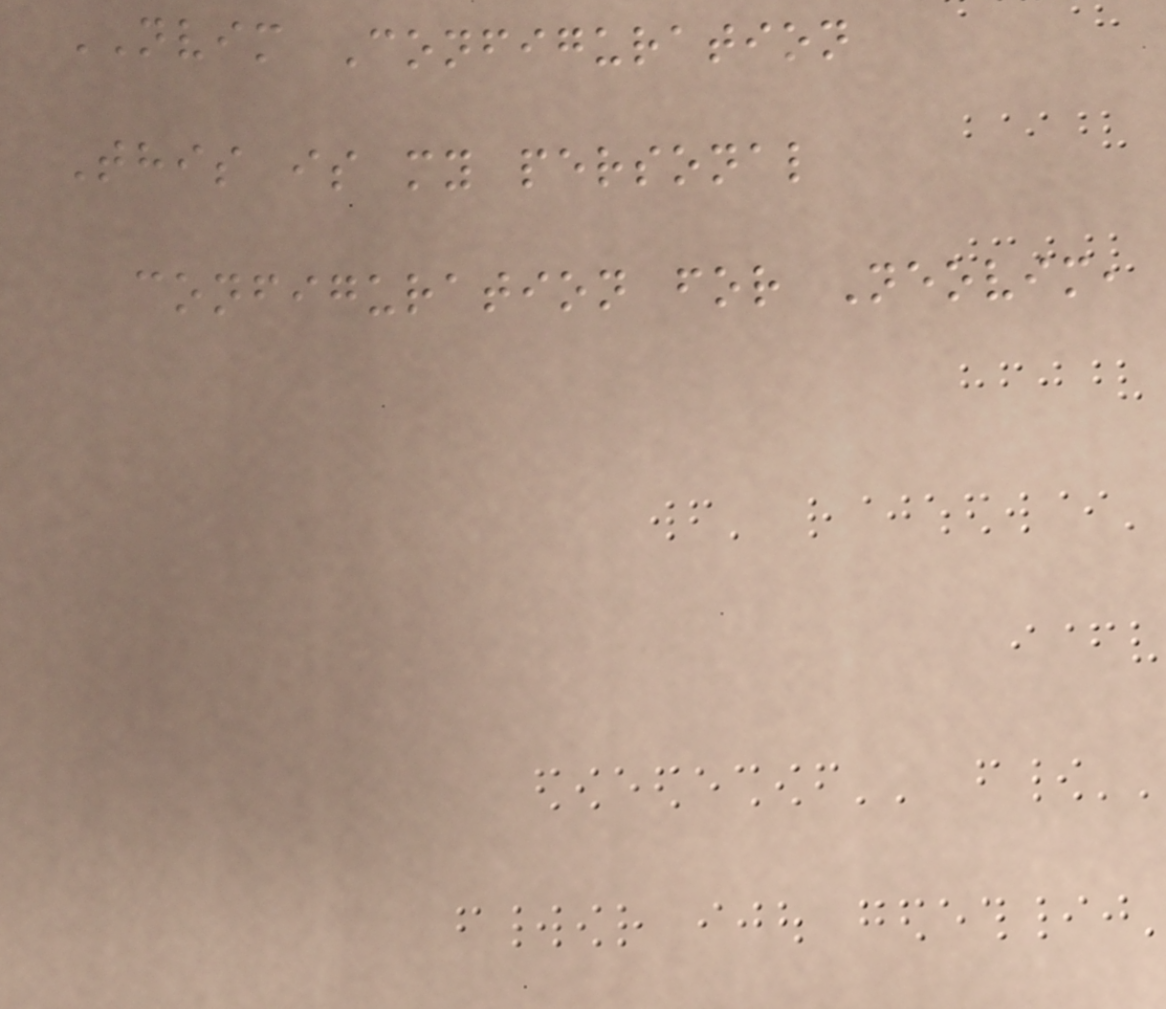NVIM Configuration
This is my personal
configuration for Neovim,
